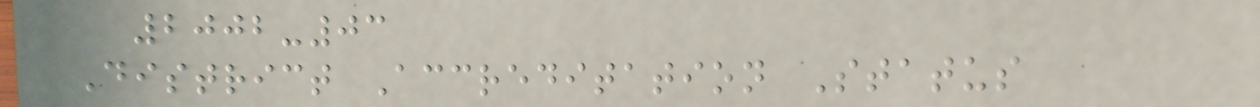2002-03
District Accreditation Status
